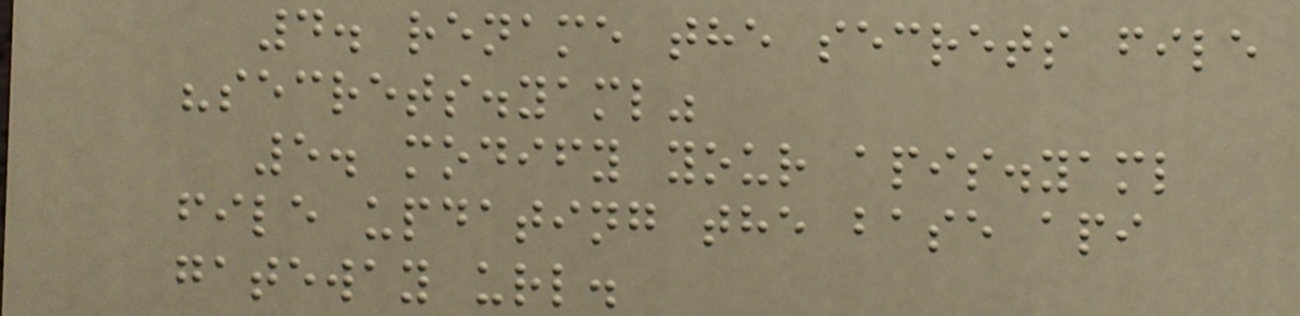4. rename the secrets file
"secrets.yaml"
5. modify your apis.yaml
file updating the base api
gateway url.
